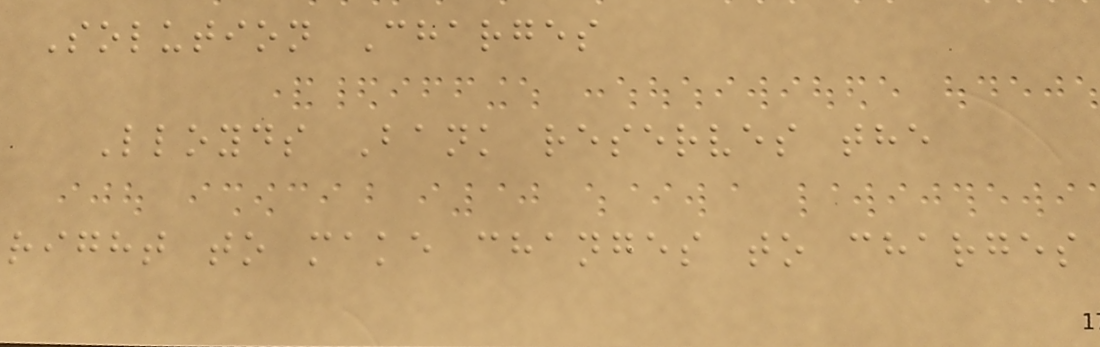Solution Charges
Lloyds Bank reserves the
right to make changes to charges
